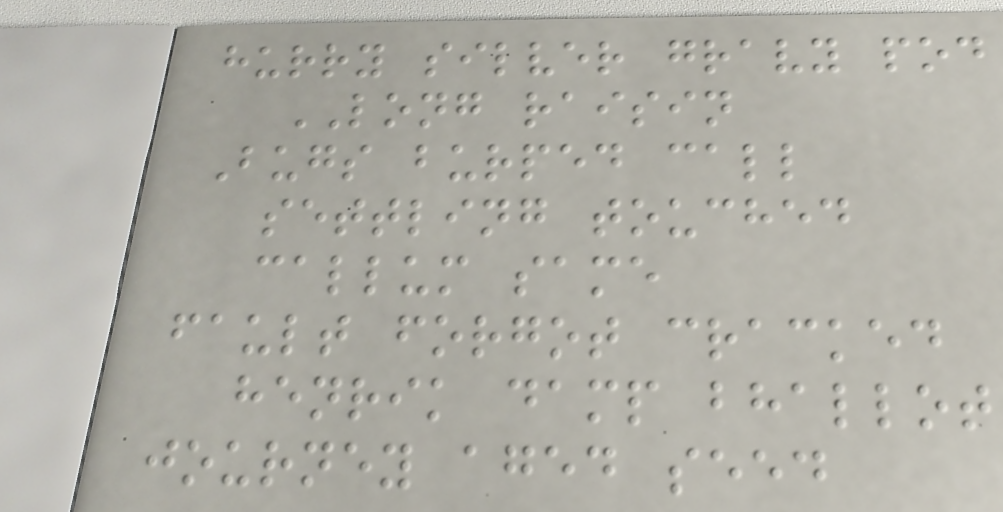hurry silver gravy pod
LONG raisin
Bugs burped call
settling touched
callum same
fault forgot cracked
henrik damp bhallot
journey aged seed
